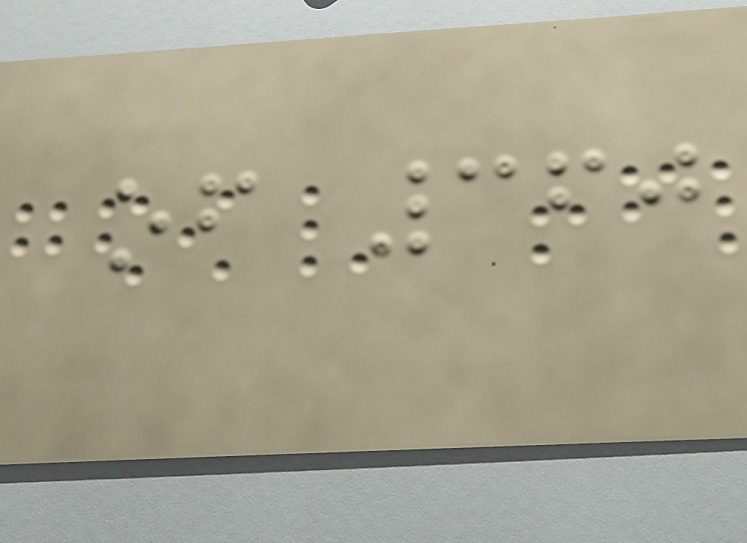of 360
